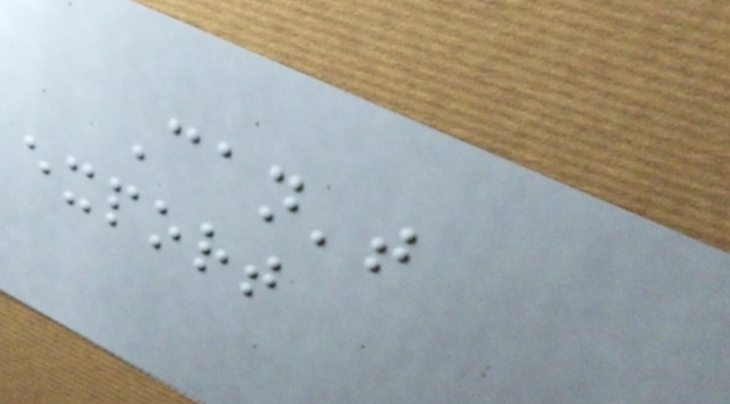Can't
export
